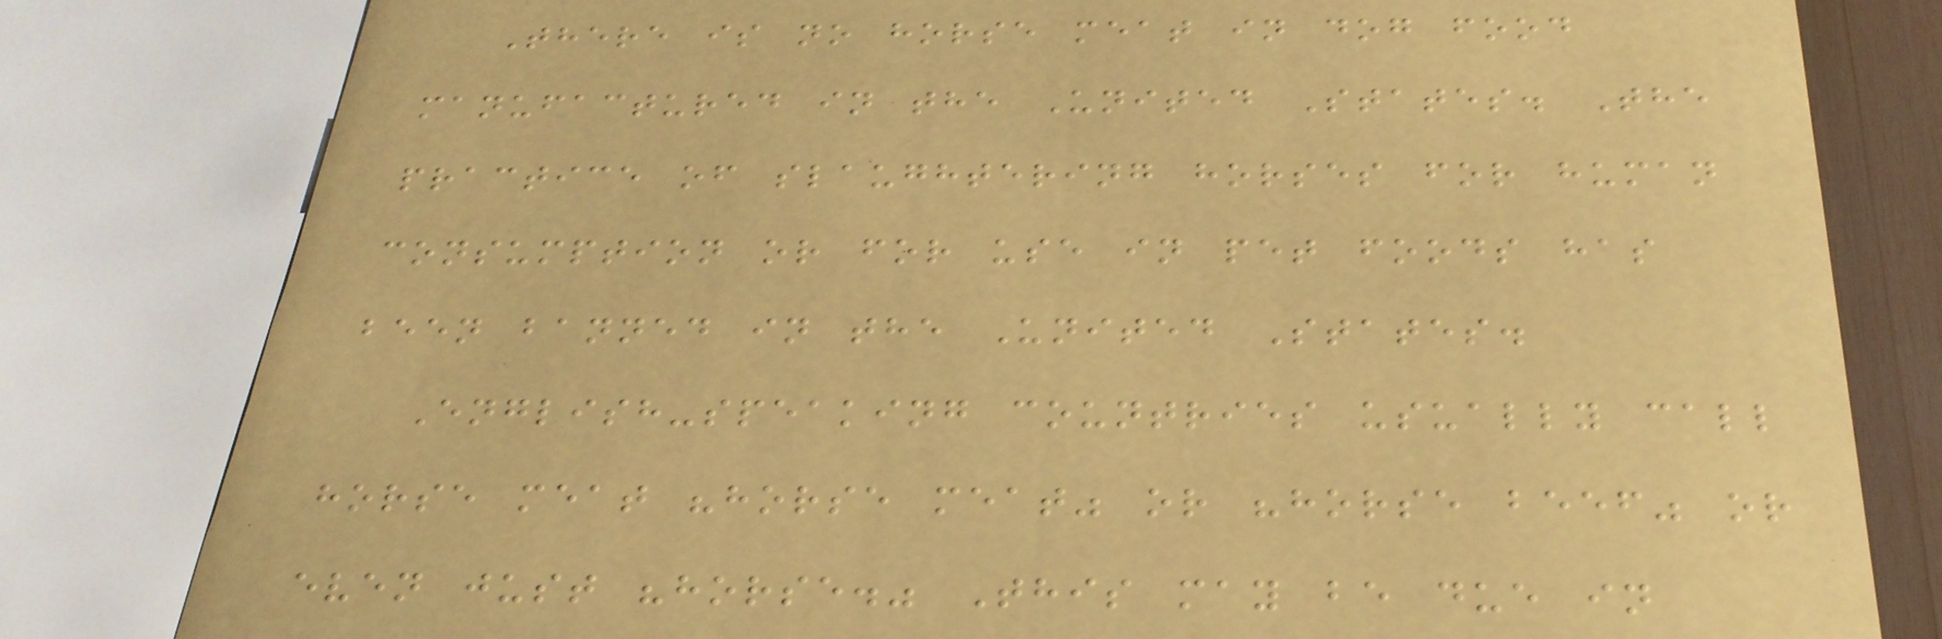There is no horse meat in dog food
manufactured in the United States. The
practice of slaughtering horses for human
consumption or for use in pet foods has
been banned in the United States.
English-speaking countries usually call
horse meat "horse meat" or "horse beef" or
even just "horse." This may be due in
